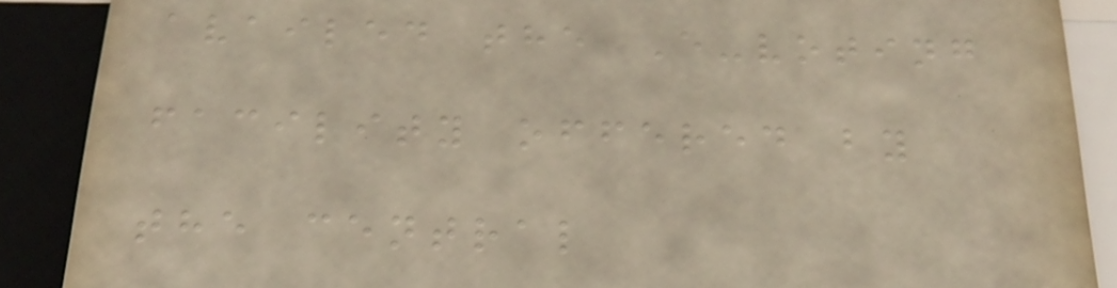availed the E-voting
facility offered by
the central
